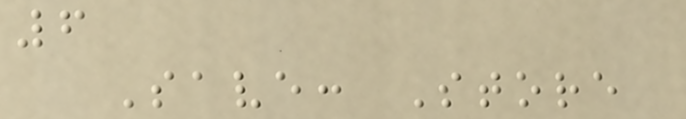6
Save: Store
